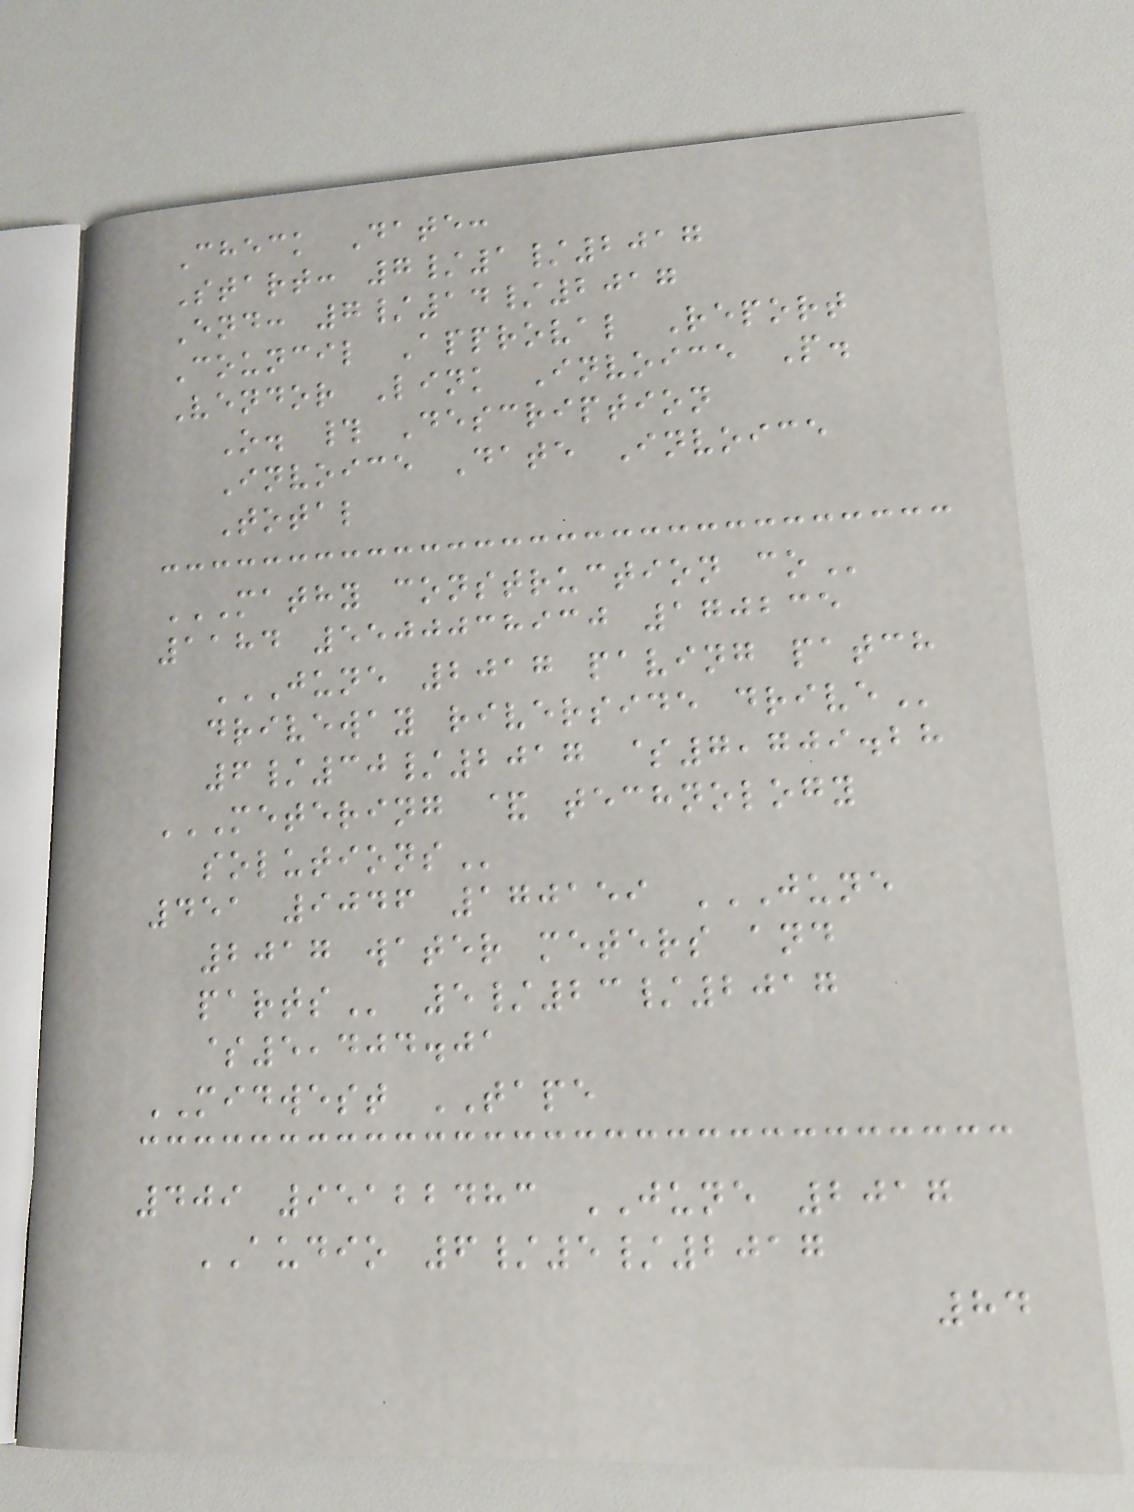Check Date:
Start: 7/1/2017
End: 7/14/2017
Council Approval Report
Vendor Link Invoice P.
O. # Description
Invoice Date Invoice
Total
MATHY CONSTRUCTION CO
1184 5500038930 170235
JUNE 2017 PAVING PATCH
DRIVEWAY RIVERSIDE DRIVE
6/30/2017 $7,709.28
METERING & TECHNOLOGY
SOLUTIONS
451 9046 170159 JUNE
2017 WATER METERS AND
PARTS 5/23/2017
$5,404.01
MIDWEST TAPE
409 95122483 JUNE 2017
AUDIO 6/5/2017
84
